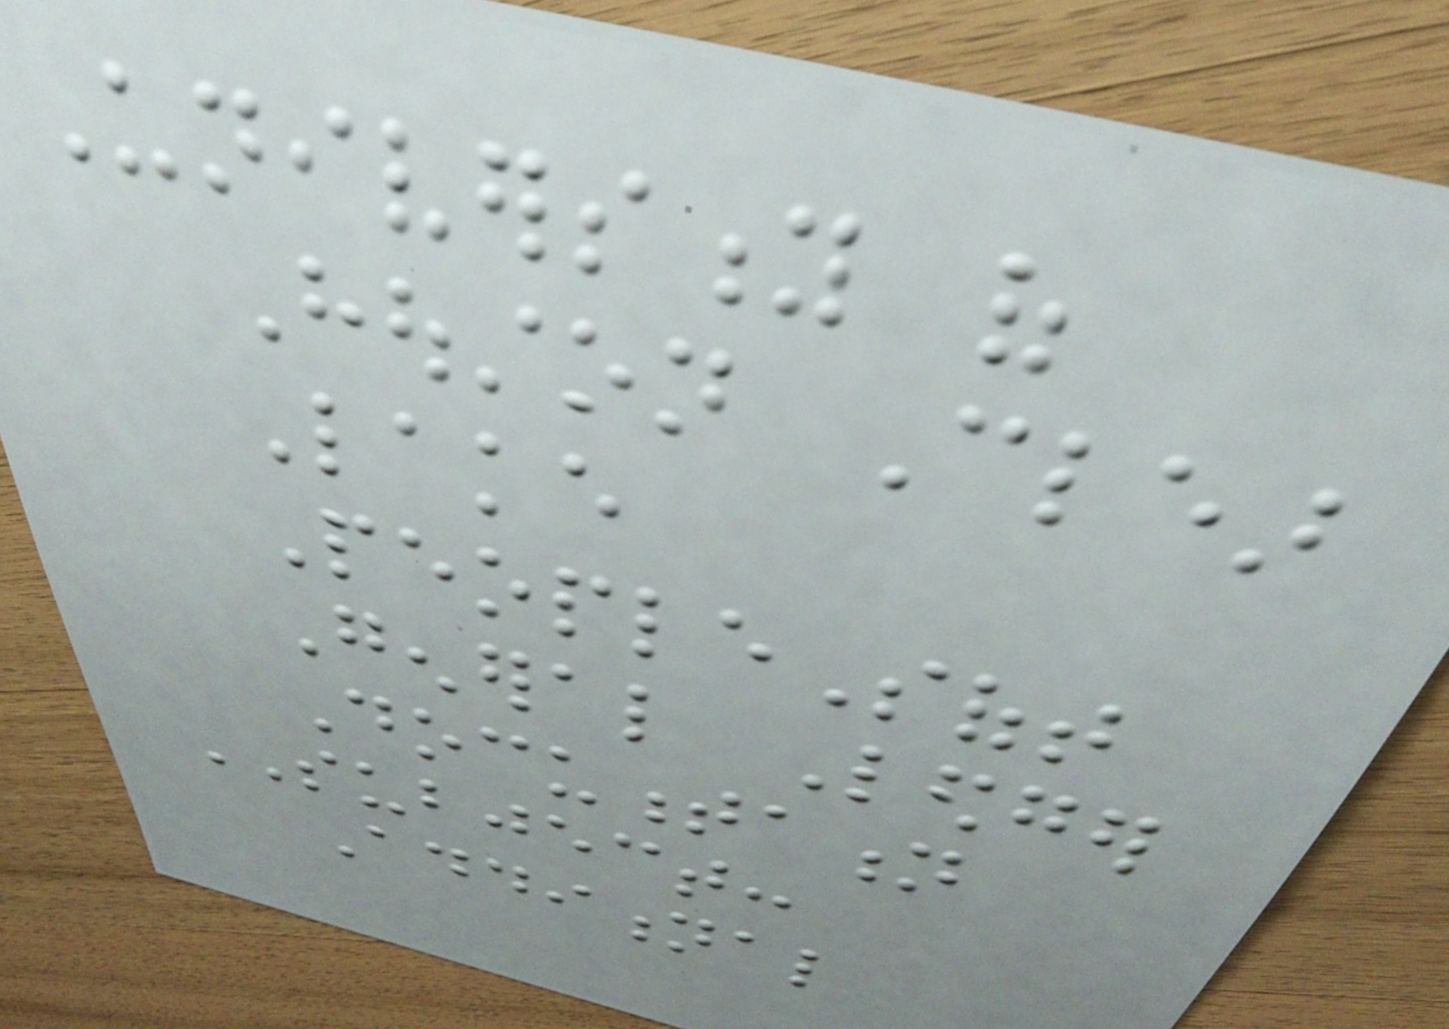University of
Houston Clear
Lake
PeopleSoft
General Ledger
Documentation
SUBJECT:
Additional
